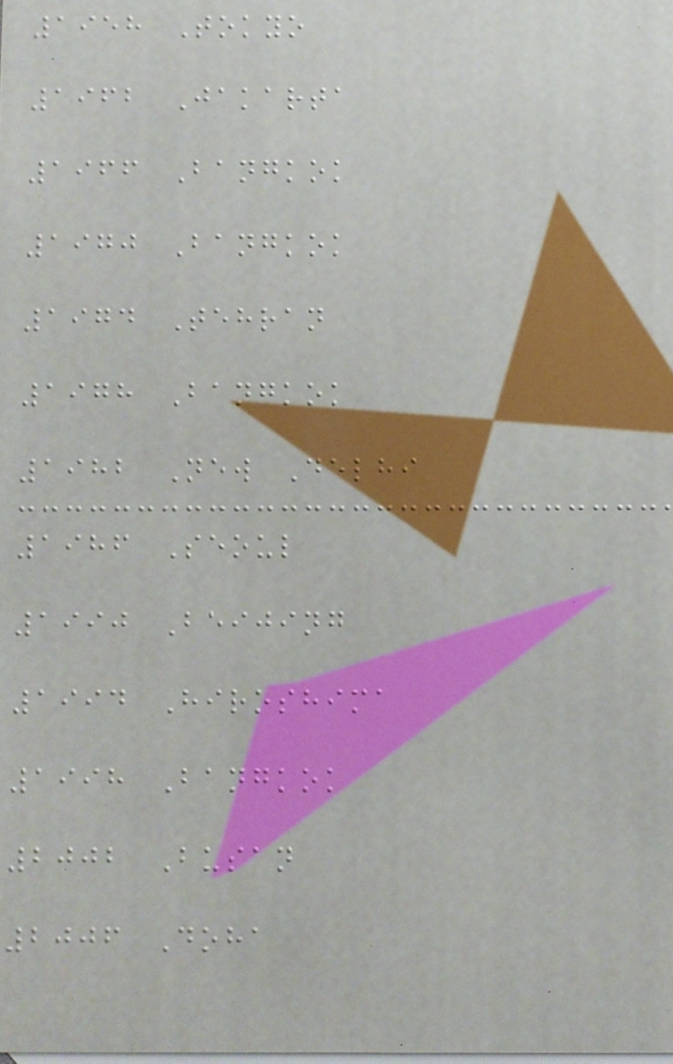1958 Tokyo
1962 Jakarta
1966 Bangkok
1970 Bangkok
1974 Tehran
1978 Bangkok
1982 New Delhi
1986 Seoul
1990 Beijing
1994 Hiroshima
1998 Bangkok
2002 Busan
2006 Doha
